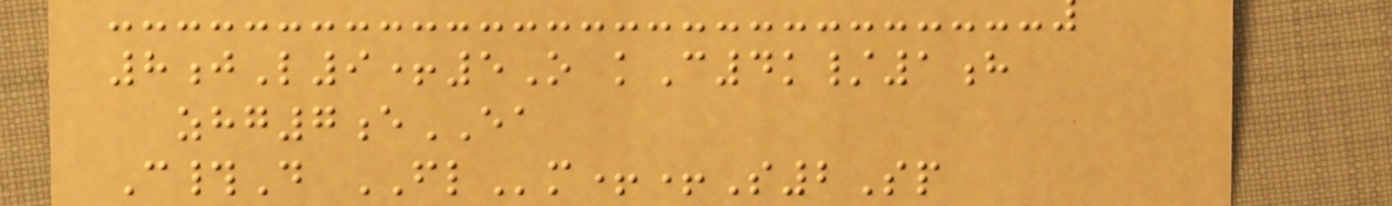8jL9+5O kC4k/1h
zhg7eEA
C#D FLm++S2Sp
